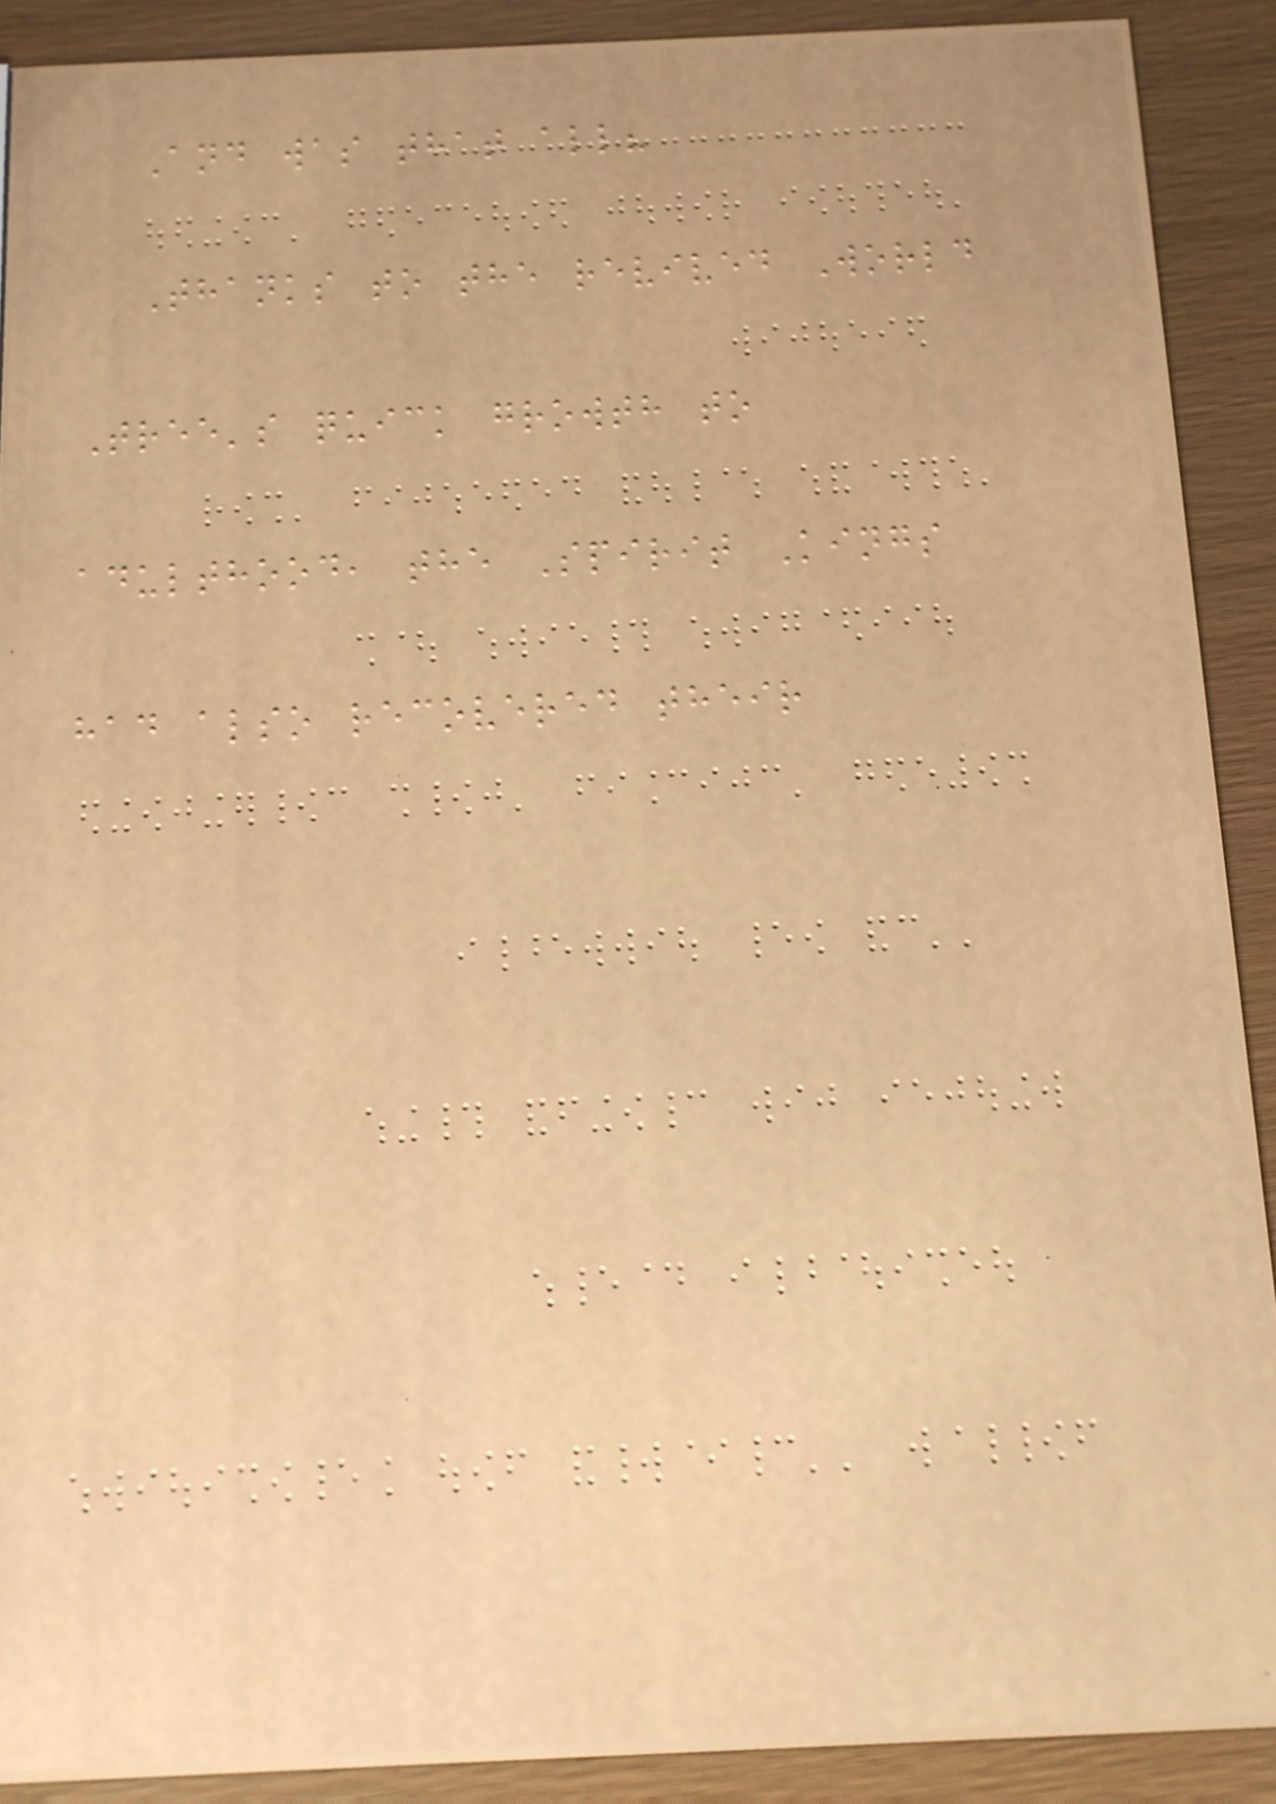And was that all?
Thanks to the revived World
Tree's quick growth to
adulthood, the Spirit Kings
had also recovered their
